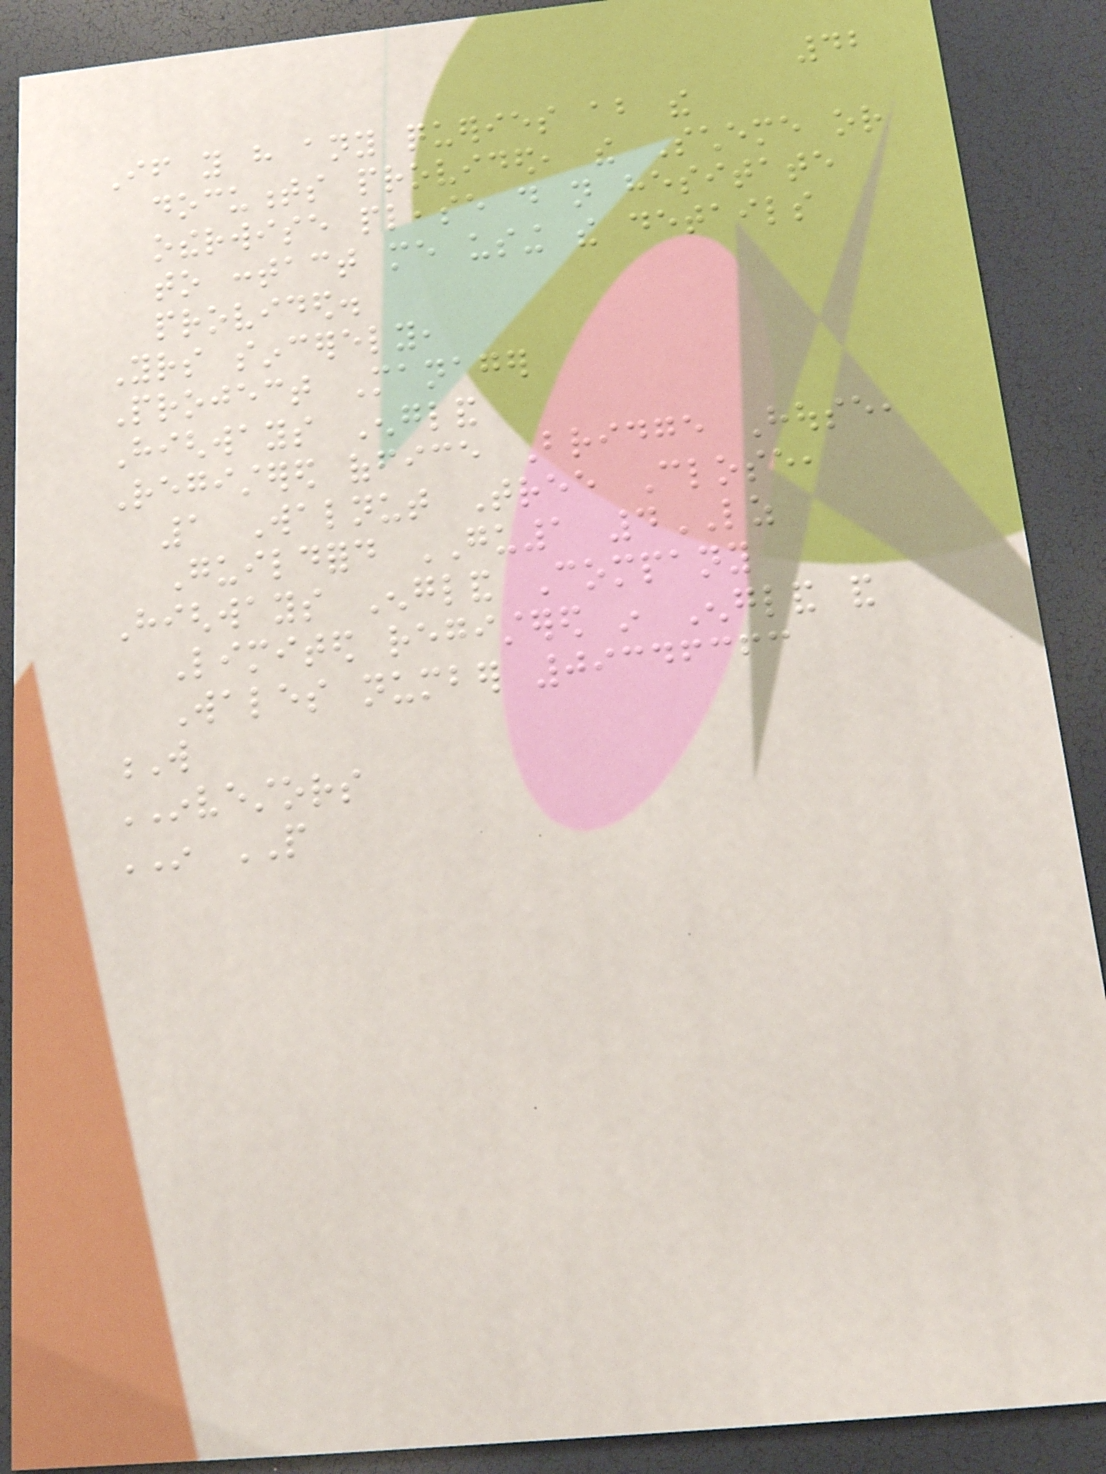42
If you have any queries about the
documents provided, the Scheme or
otherwise please do not hesitate
to contact me using the details
provided.
Yours sincerely,
Project Manager
Highways England
Registered office Bridge House,
1 Walnut Tree Close,
Guildford GU1 4LZ
Highways England Company
Limited registered in England and
Wales number 09346363
W
INVESTORS
IN PEOPLE
